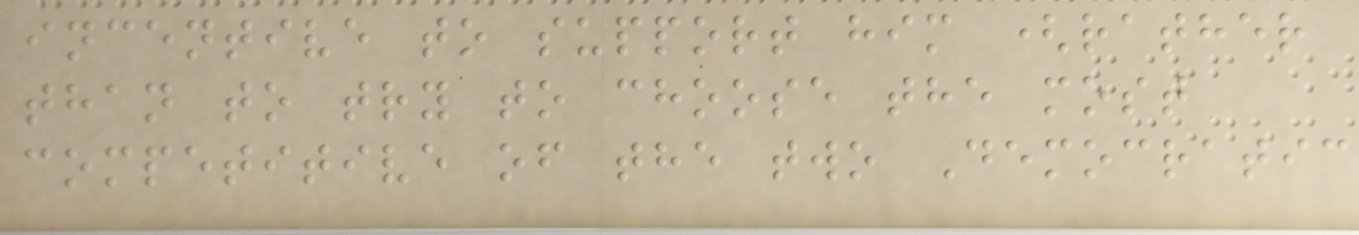incentive to support him (rather
than to try to choose the most
competitive of the two Democratic
